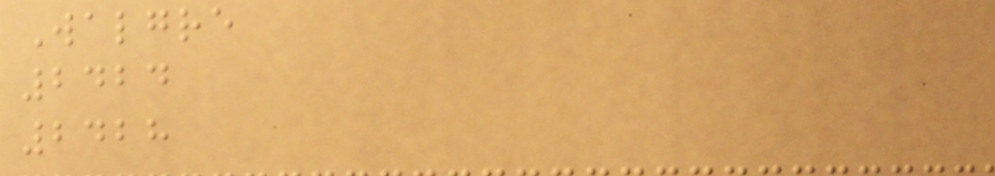Walgre
2424
2428
